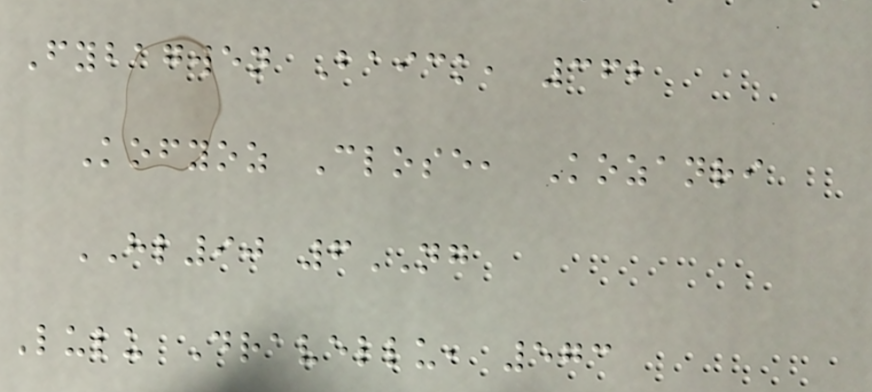Fybagwen Baick, 362
Kofyoz Close, Kozanri
HL90 6NG
Lulu Dravellu, 573
